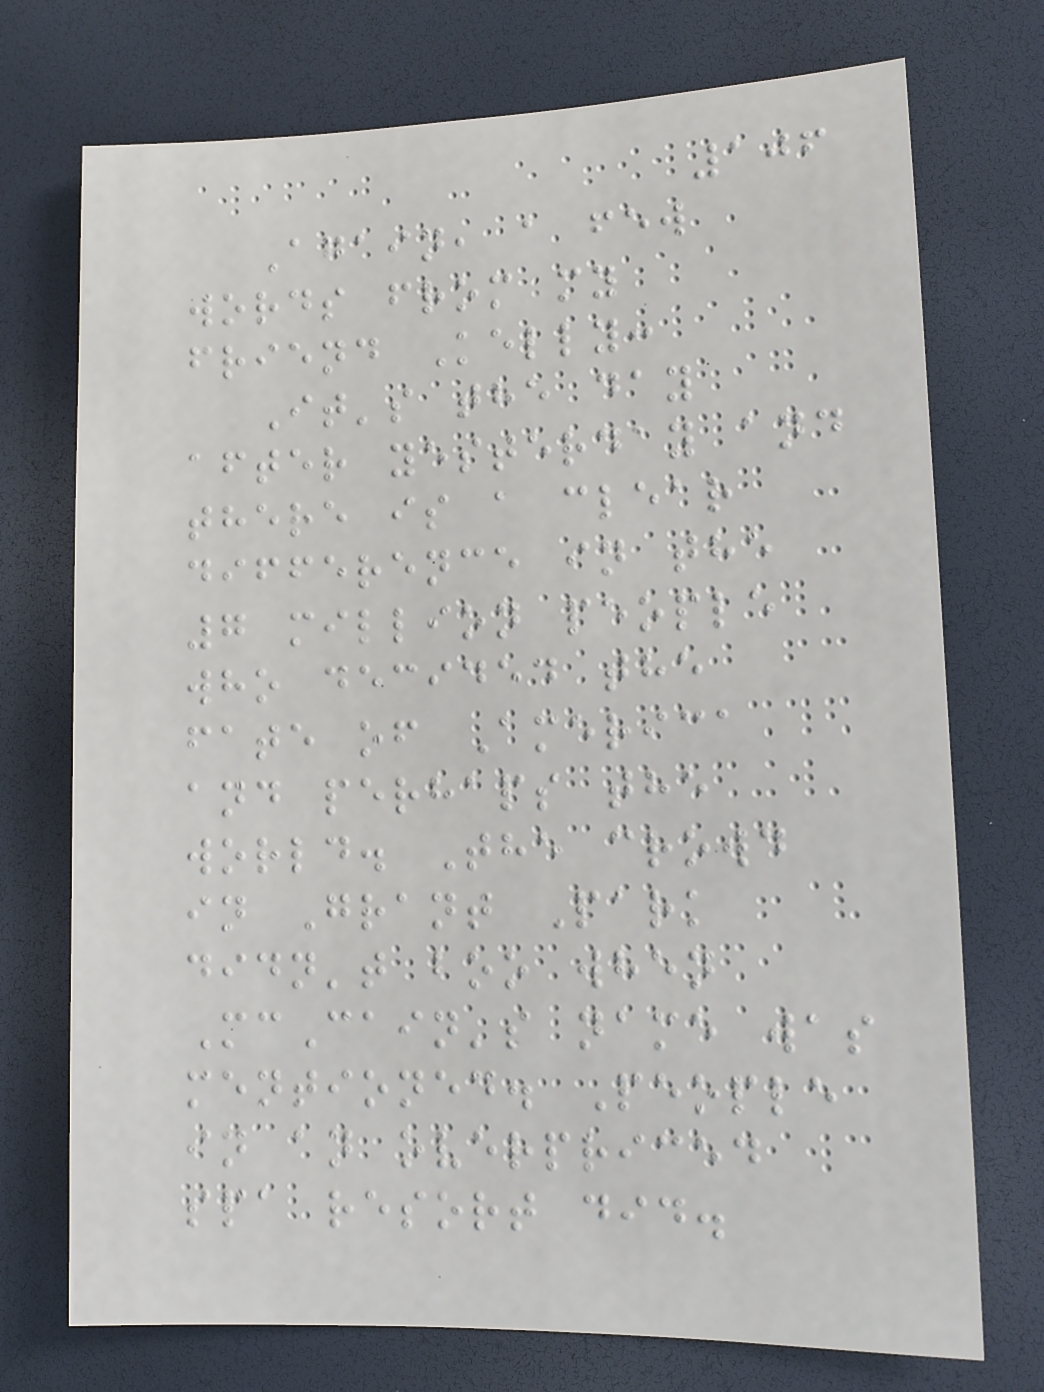106
Again, a few
words from my
friend Kelly:
It's the day
after yesterday and
there is a clear
difference in the
7 million people
who decided the
fate of America
and perhaps the
world. The crowd
in Grant Park
didn't boo when
McCain's name was
mentioned. People
in an overpriced
spa resort did.
